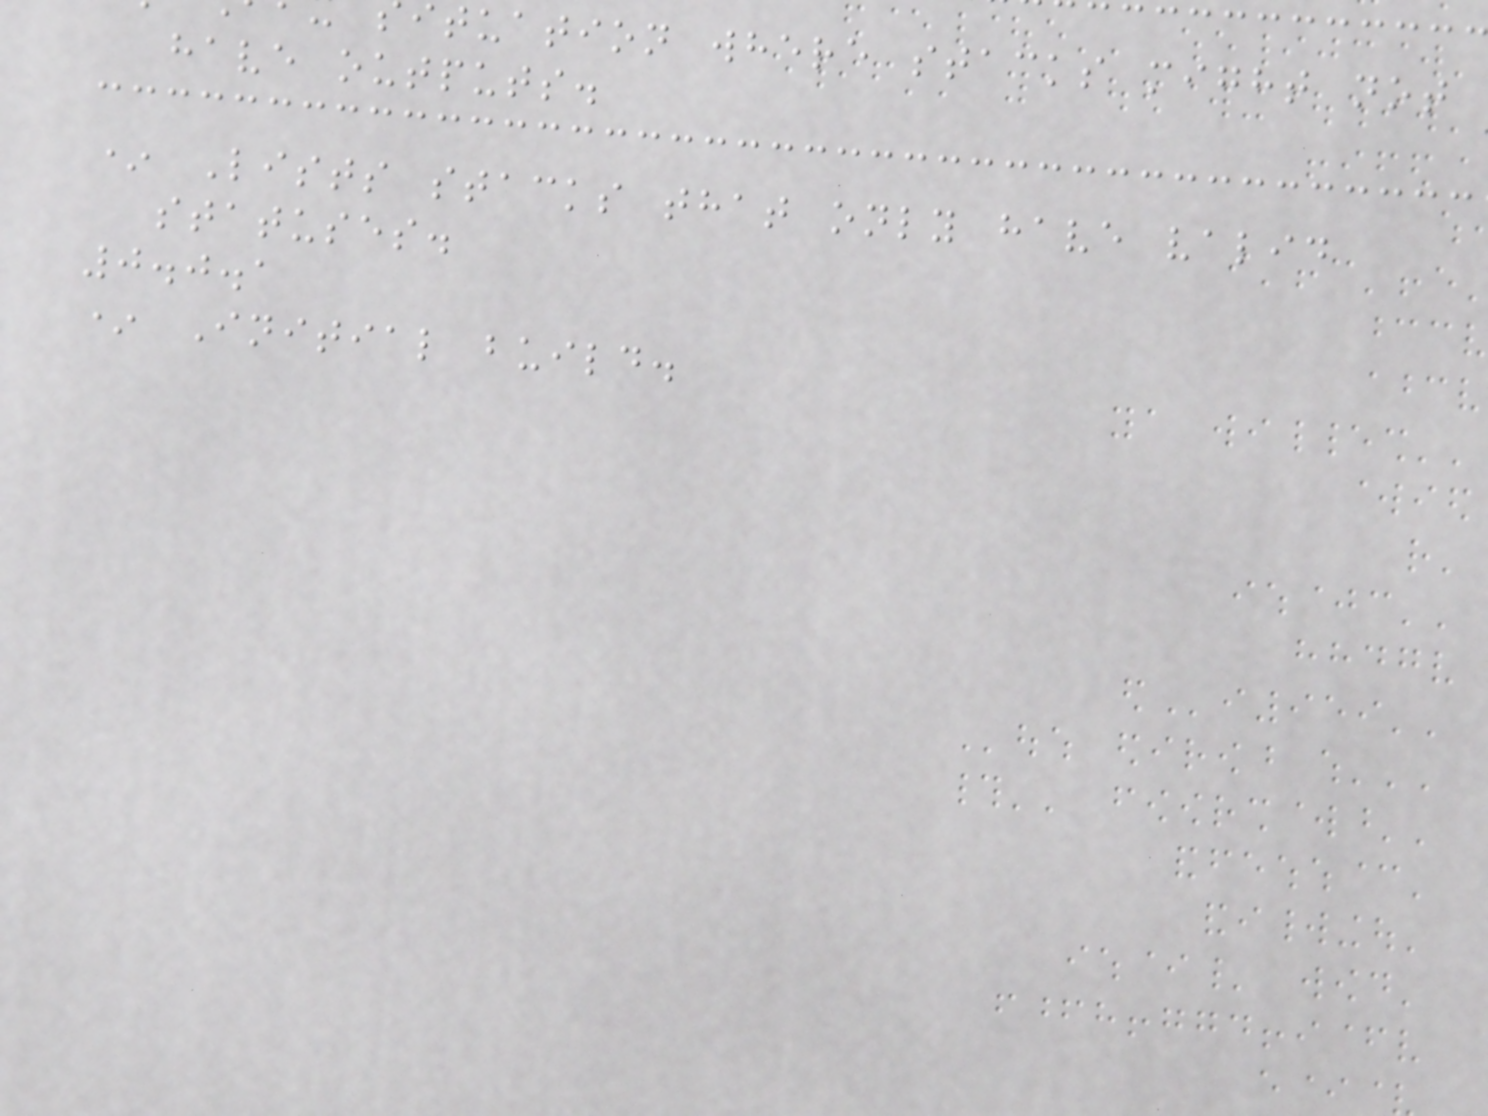tuation where stacks might not
have outputs.
* Lists stacks that only have valid
statuses.
0.0.1
* Initial build.
